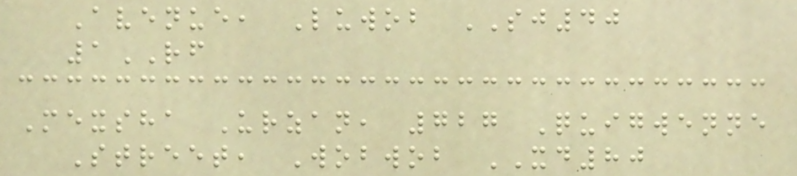Avenue, Luwob SJ40
1RF
Mexsha Urzan, 727 Quigwenne
Street, Wobwob XD80
